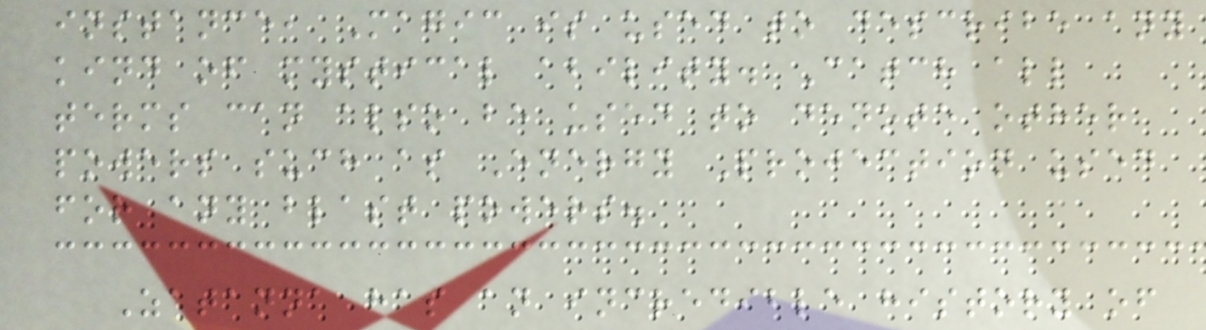instance, Magic is used to describe any
kind of mystical ability. Catch all
terms can also be used to denote other
powers such as Energy Projection used
for any blast powers.
Zatanna has an incredible history of
